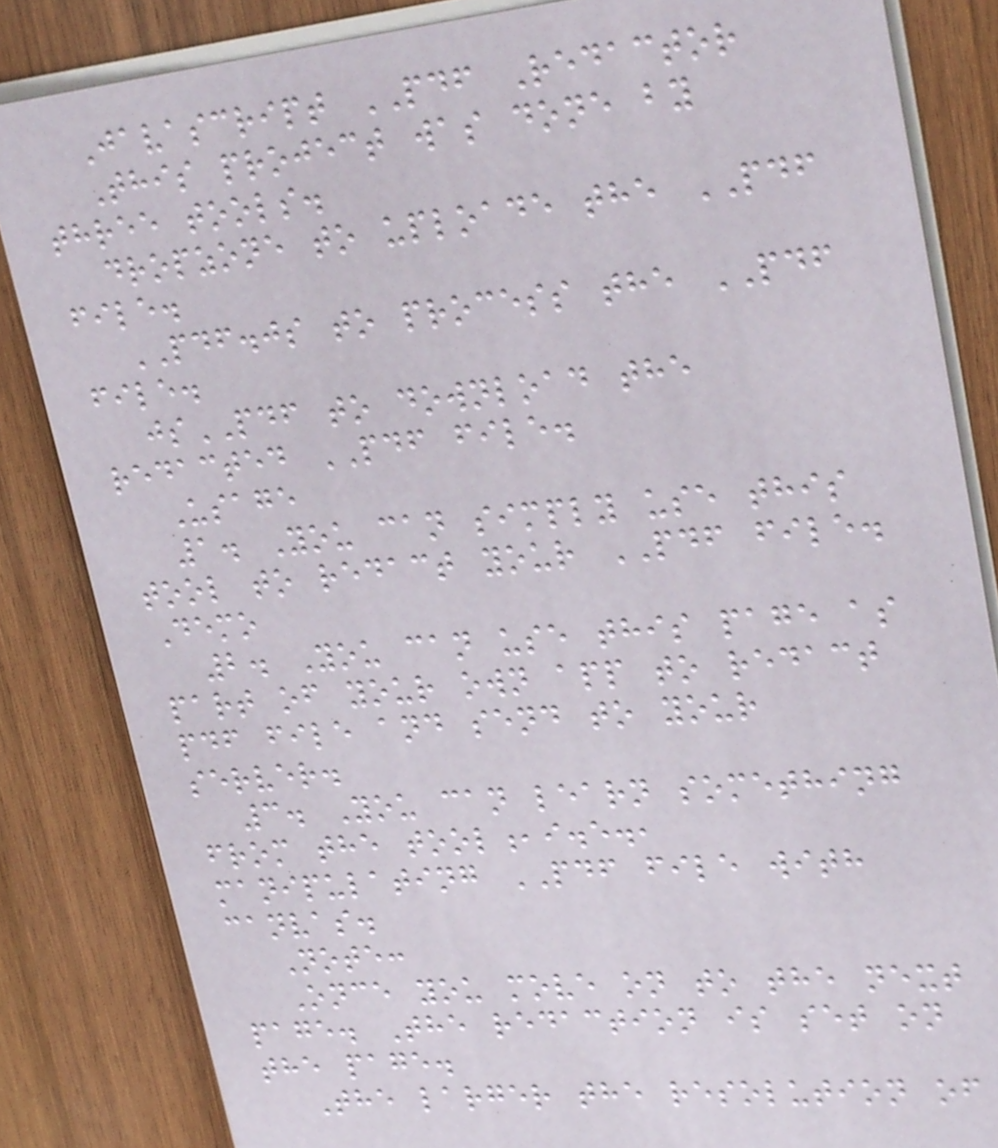Javascript PDF Redactor
This project was done by
three tools.
dropzone to uploade the PDF
file.
PDF.js to process the PDF
file.
jsPDF to download the
redacted PDF file.
Usage
1. You can simply use this
tool to redact your PDF file.
Demo
2. You can use this page as
part of your own app to redact
pdf file and send to your
server.
3. You can learn something
from the tool,i.e.,
manipulating PDF file with
canvas.
Note:
Once you move on to the next
page. The redaction is set on
the page.
The larger the resolution of
